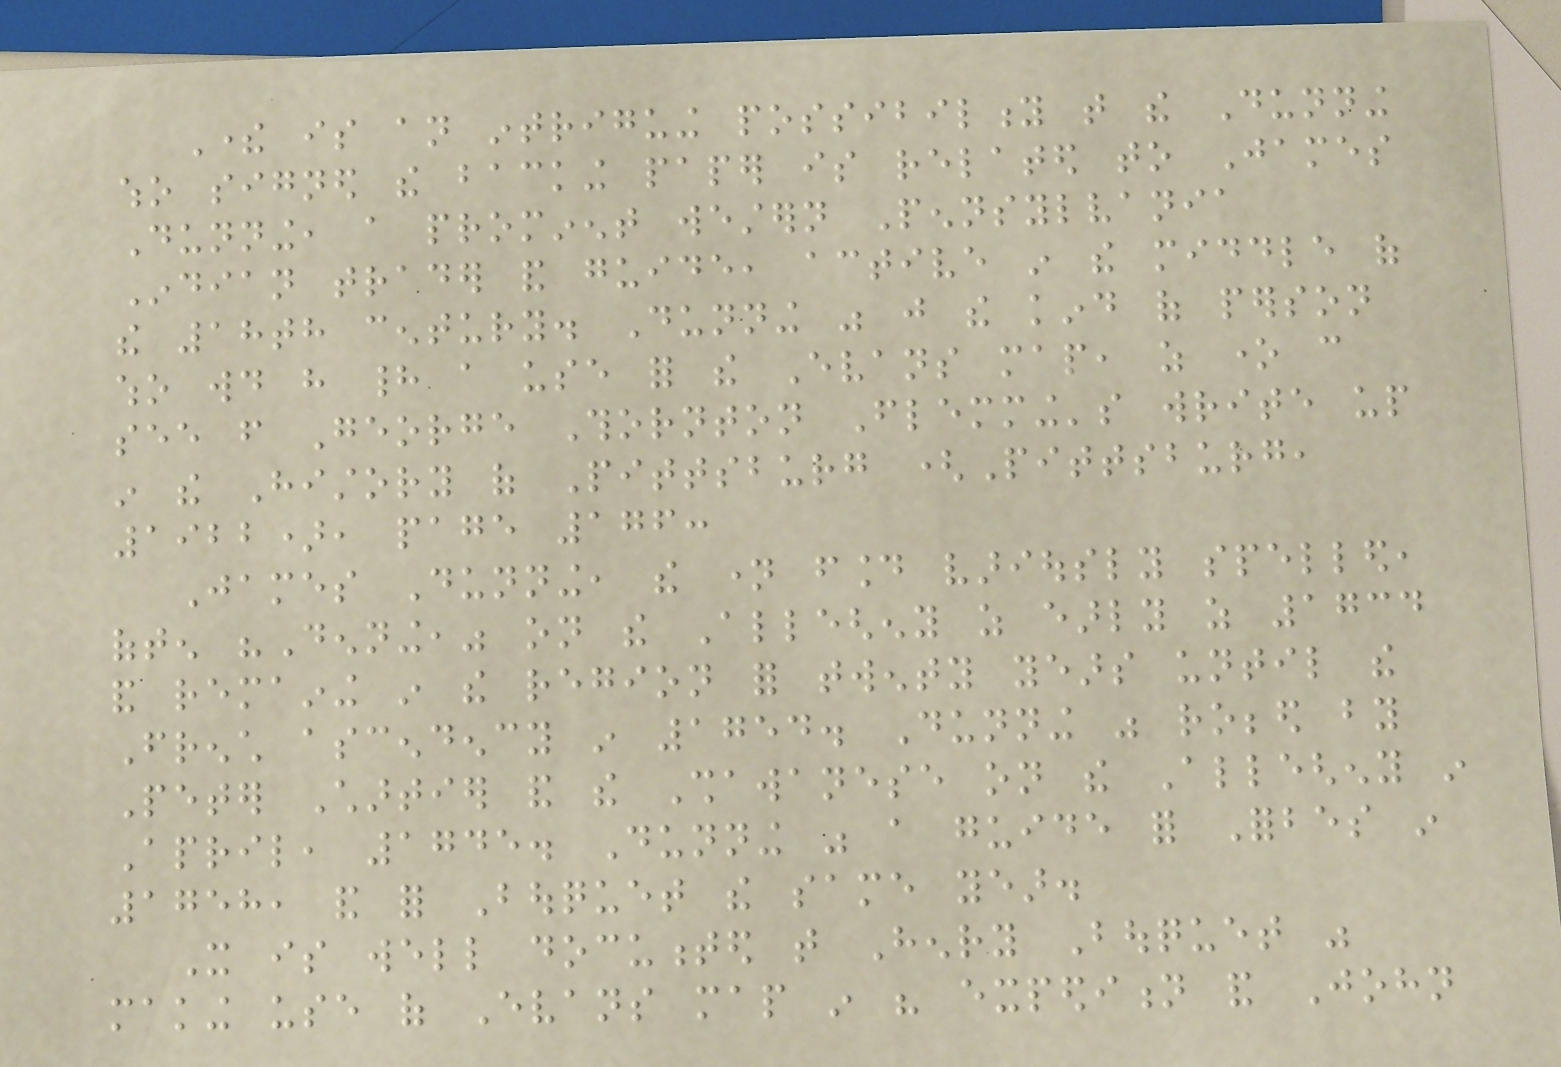There is an intriguing possibility that the Dunning
who signed the backing paper is related to James
Dunning, a prominent western Pennsylvania
Indian trader and guide, active in the middle of
the 18th century. Dunning was just the kind of person
who would have had a use for the Evans map, as one can
see from George Thornton Flemming's write up
in the History of Pittsburg (Pittsburg,
1922), page 176:
James Dunning, the name found variously spelled,
often "Denning," on the Allegheny as early as 1734
and remaining in the region for twenty years until the
French ascendency in 1754. Dunning was robbed by
Peter Chartier and the Shawanese on the Allegheny in
April, 1745. Dunning was a guide for Forbes in
1758, and for Bouquet the same year.
It is well documented that Henry Bouquet was
making use of Evans map in his expedition and John
